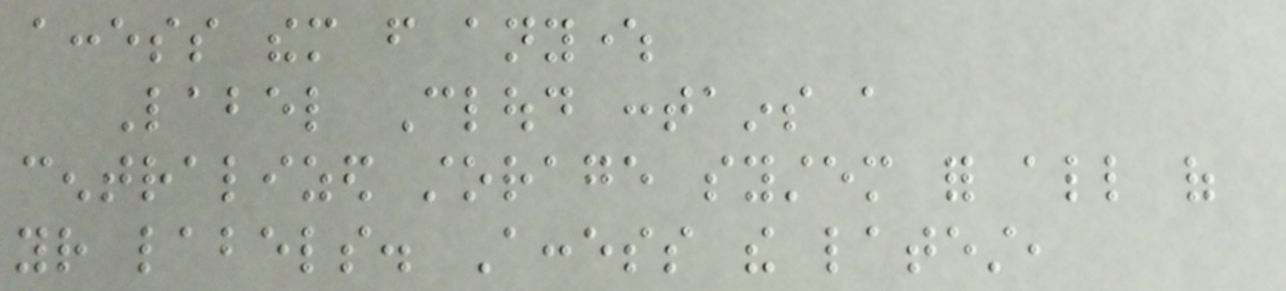access them from anywhere
Label Cloud contains a
centralized storage system for all of
your labels. Access the latest,
